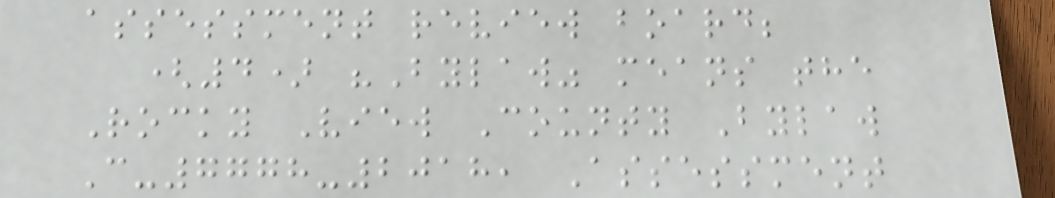assessment review board;
(4) "Bylaw" means the
Rocky View County Bylaw
C-7778-2018, Assessment
